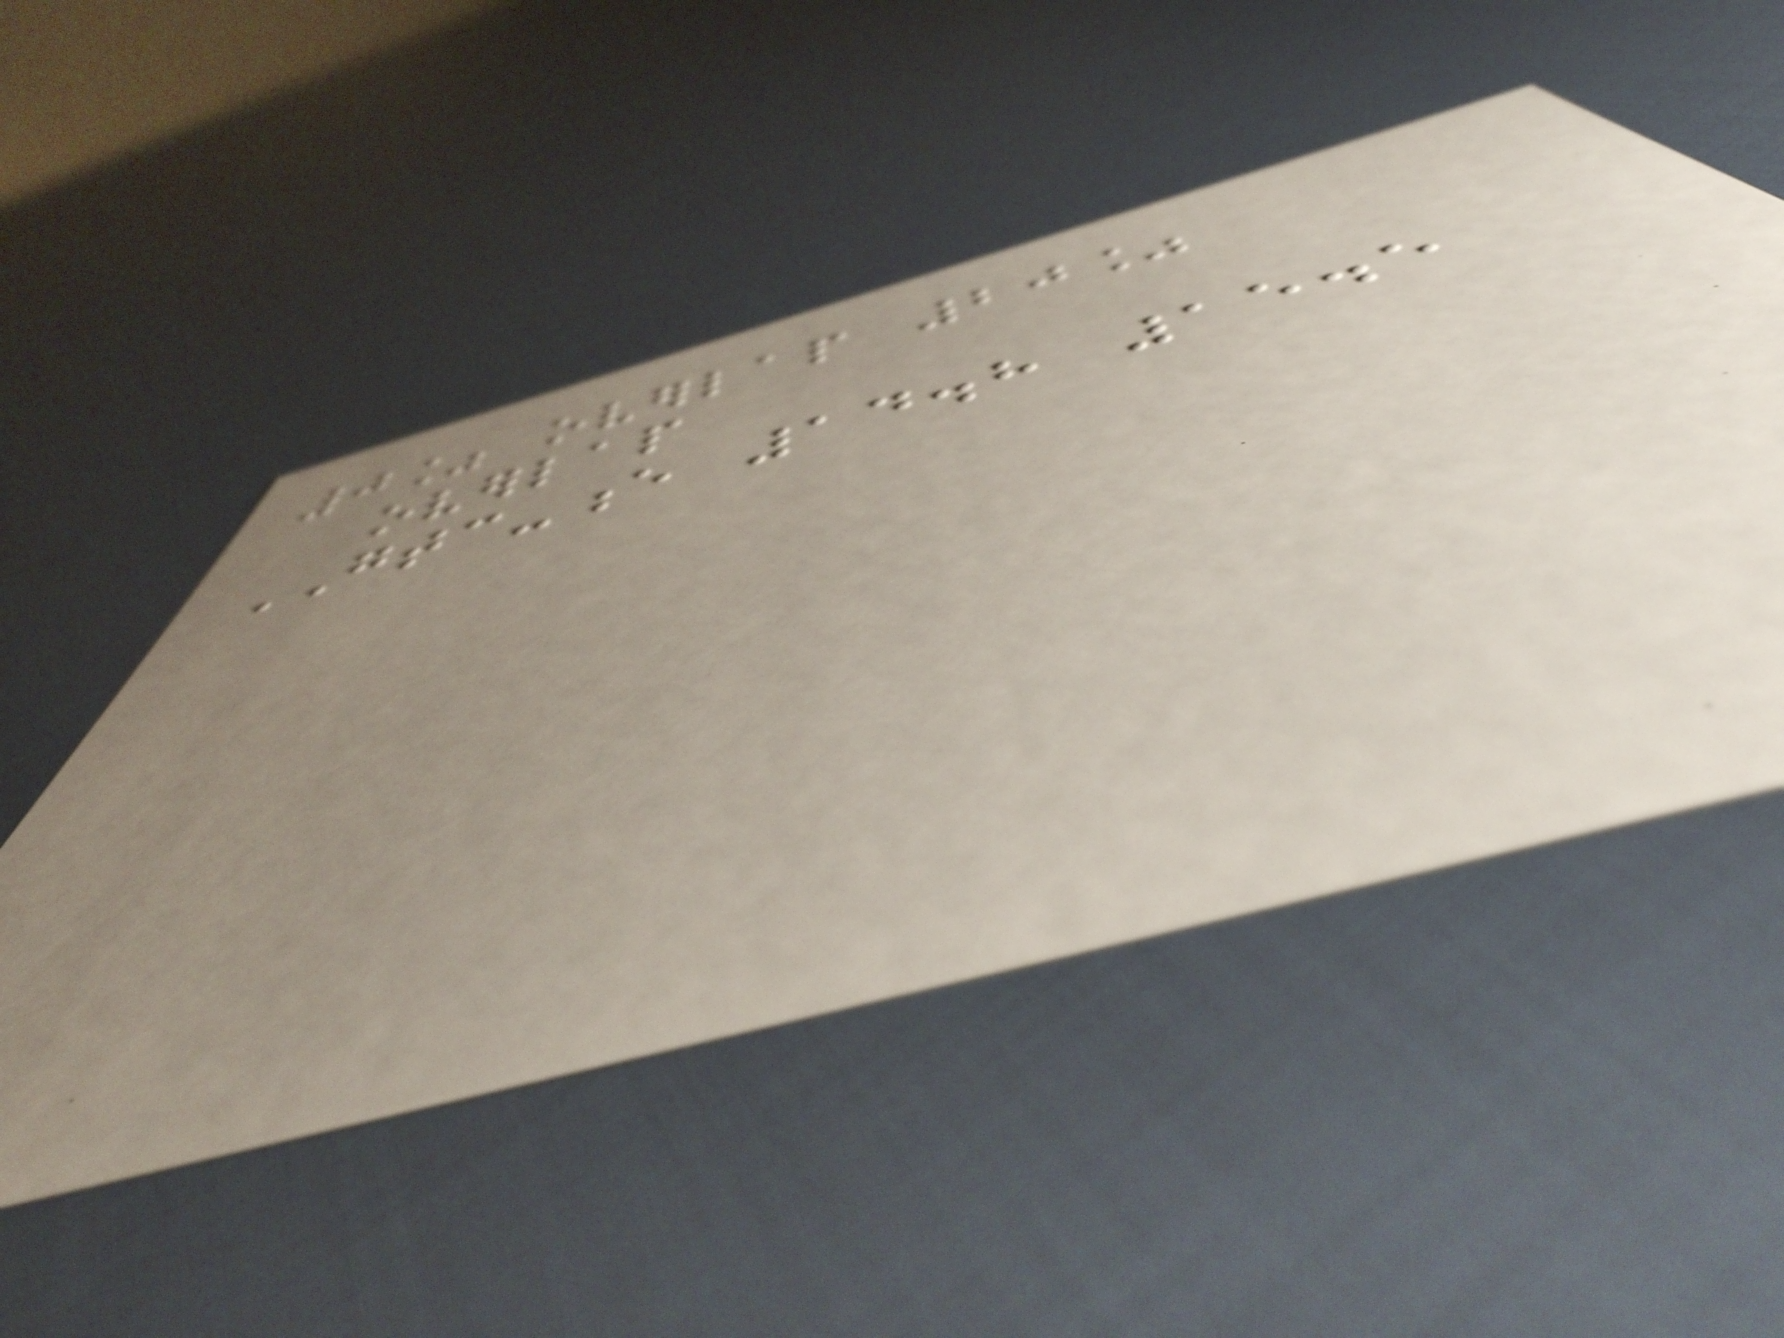0% overlap 20%
overlap
GTC-e 14.8 15.5
